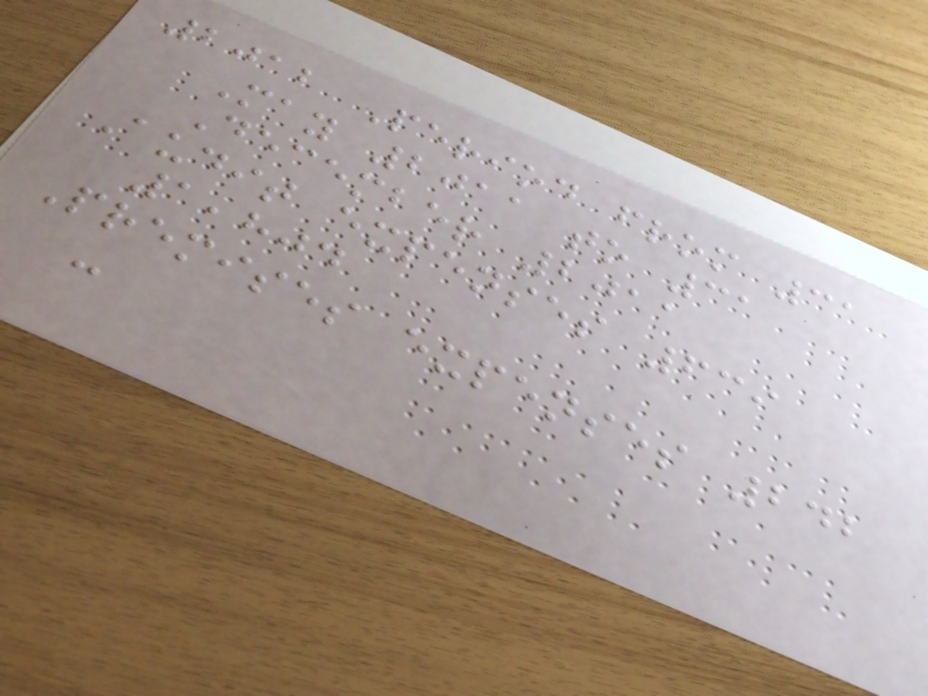2012 Period from 31
May 2011 to 31
December 2011
Audit expenses 639
1,804
Premises expenses 242
-
